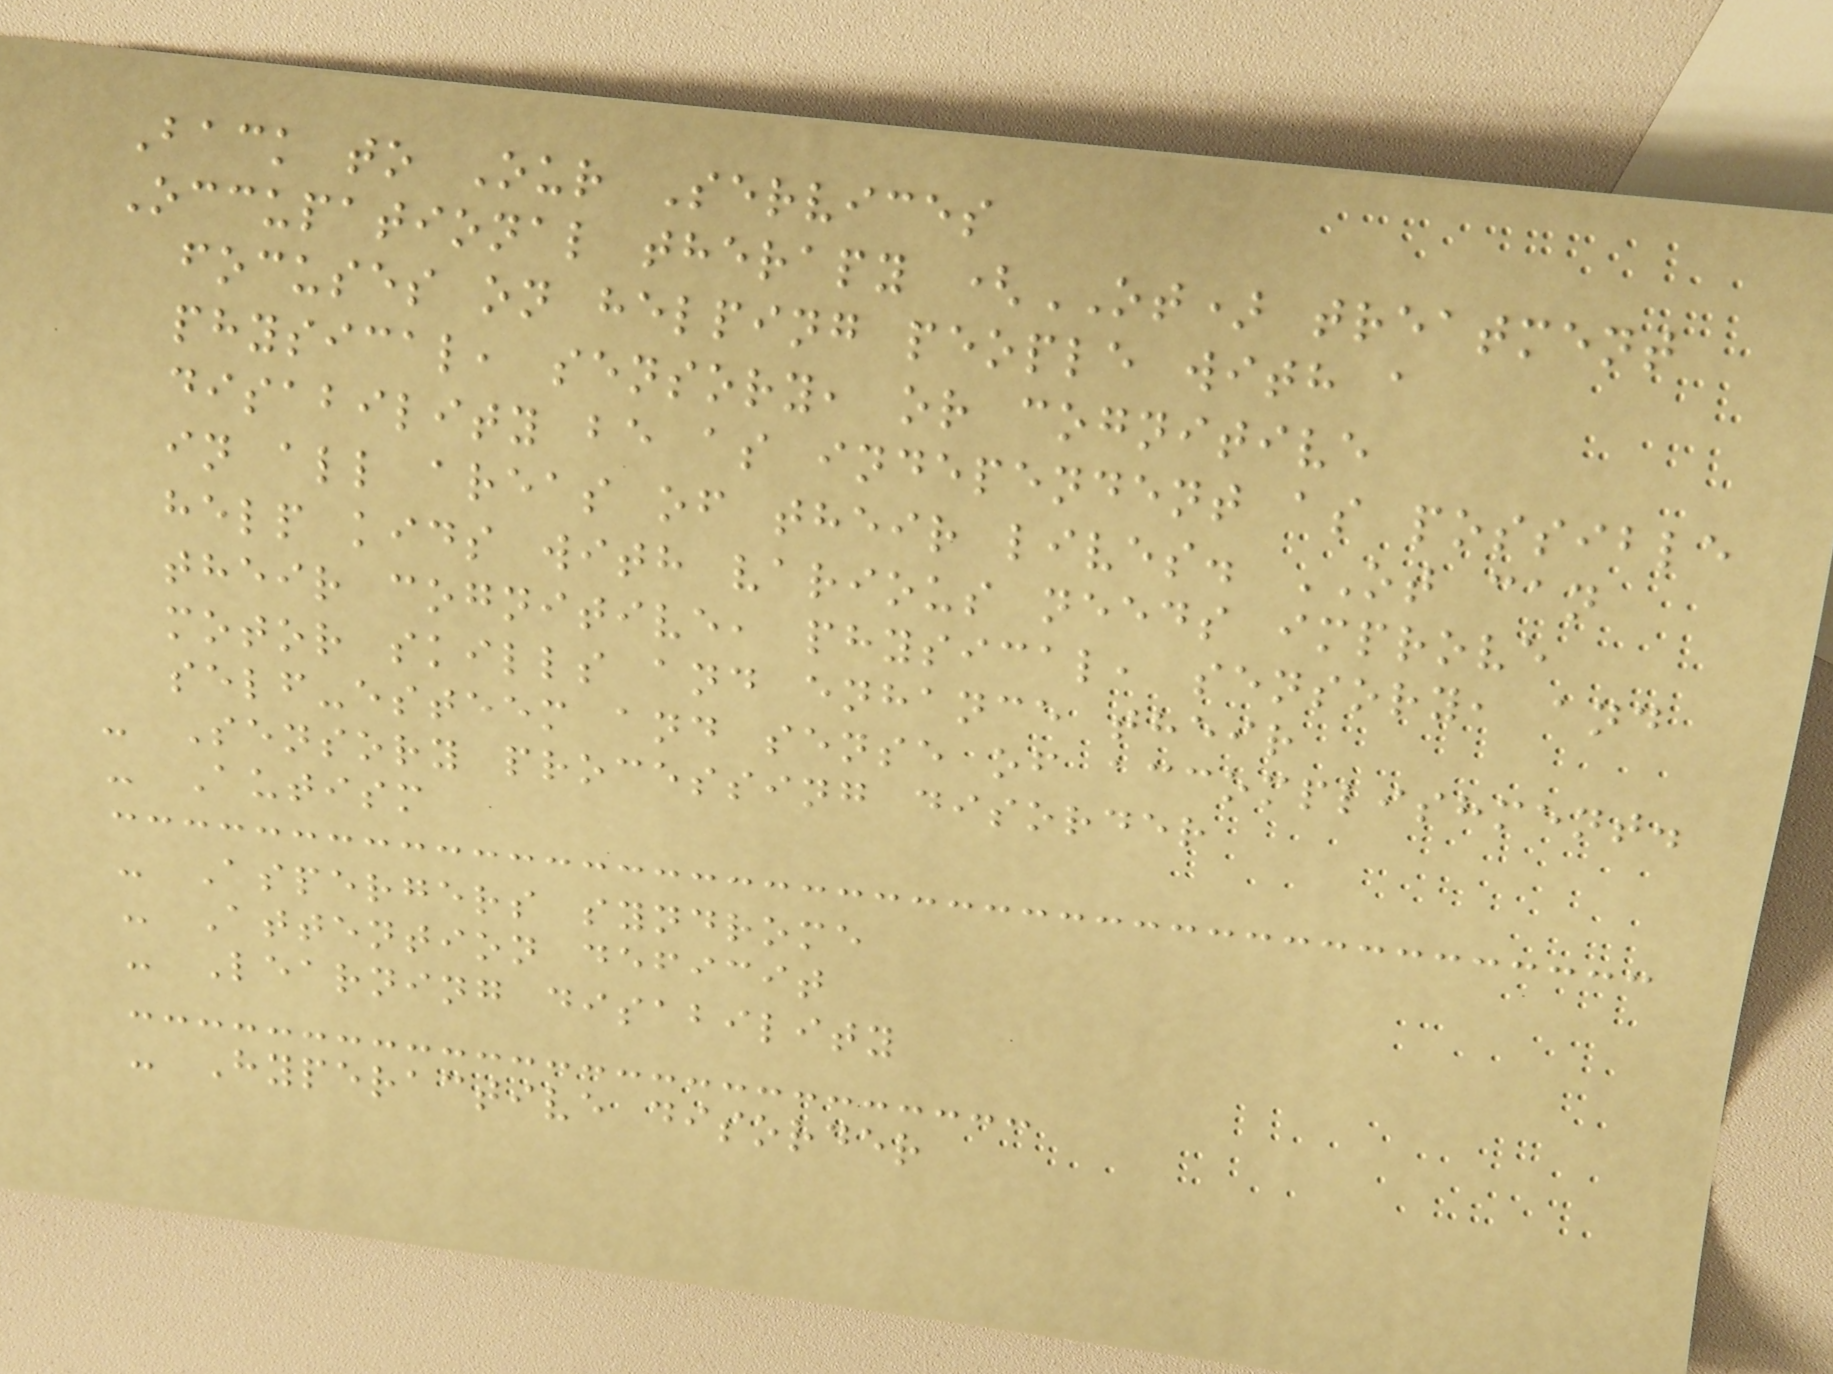Back to Our Services
Occupational therapy (OT) treatment
focuses on helping people with a
physical, sensory, or cognitive
disability be as independent as possible
in all areas of their lives. OT can
help kids with various needs improve
their cognitive, physical, sensory, and
motor skills and enhance their
self-esteem and sense of accomplishment.
- Sensory processing disorder
- Autism
- Aspergers syndrome
- Attention deficit
- Learning disability
- Hyperactive disorder
